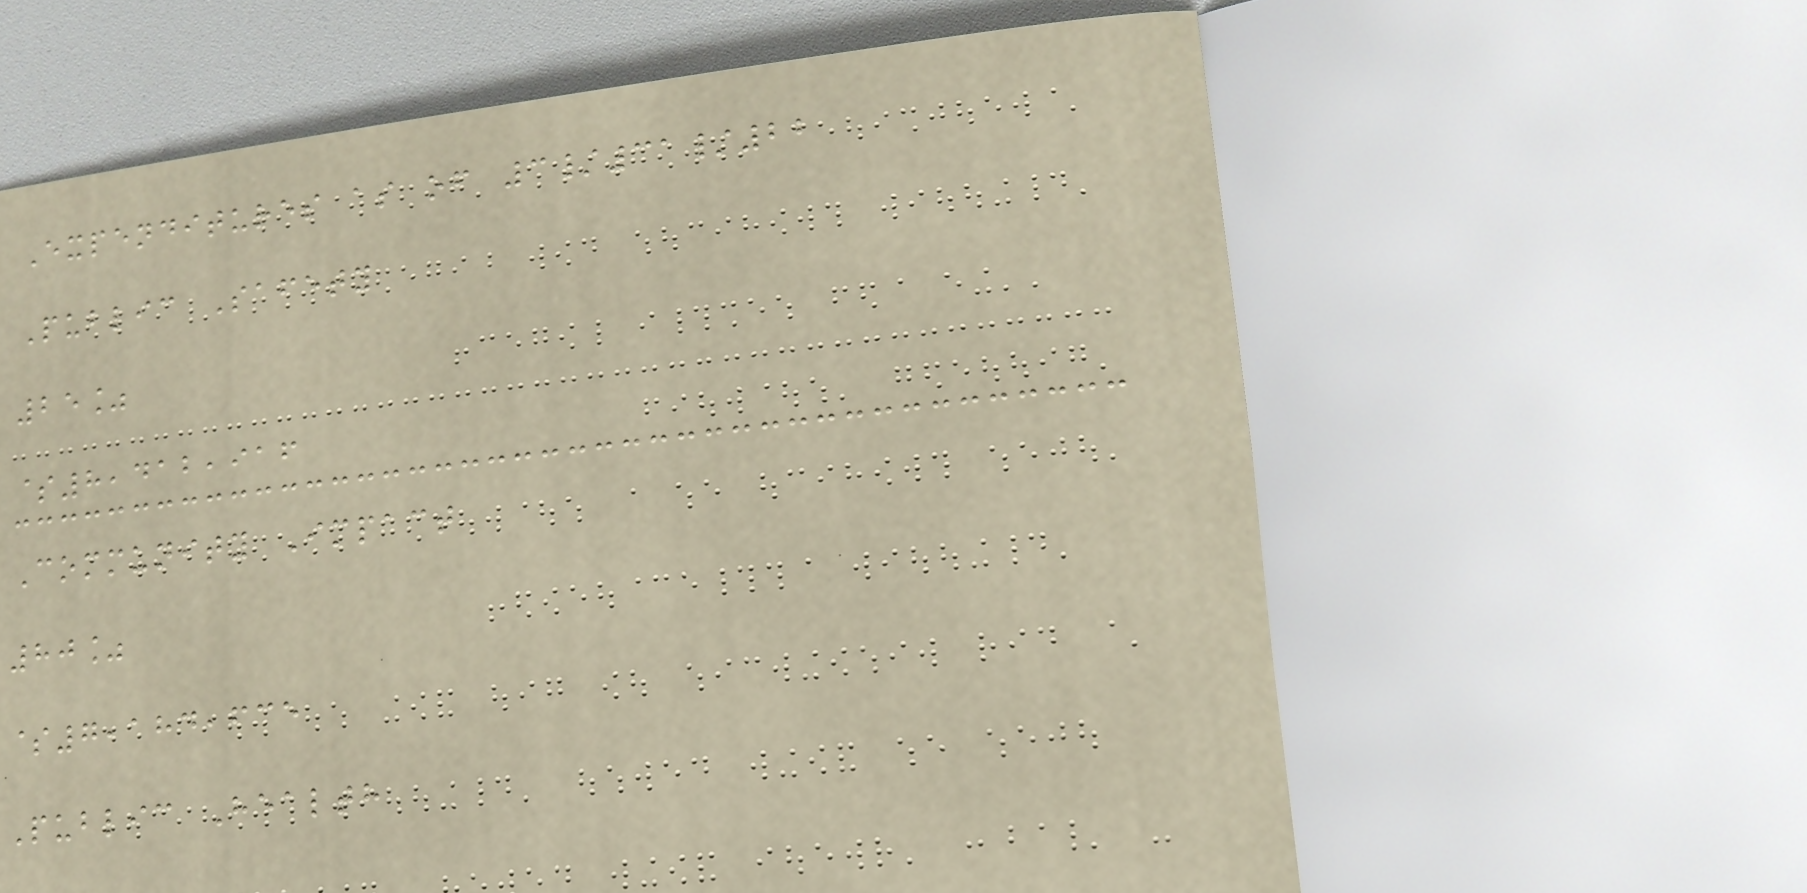Expenditures as of 3/31/22
Public Safety
25%
$8,412,916
Community Impact
80%
$7,184,635
Public Health
